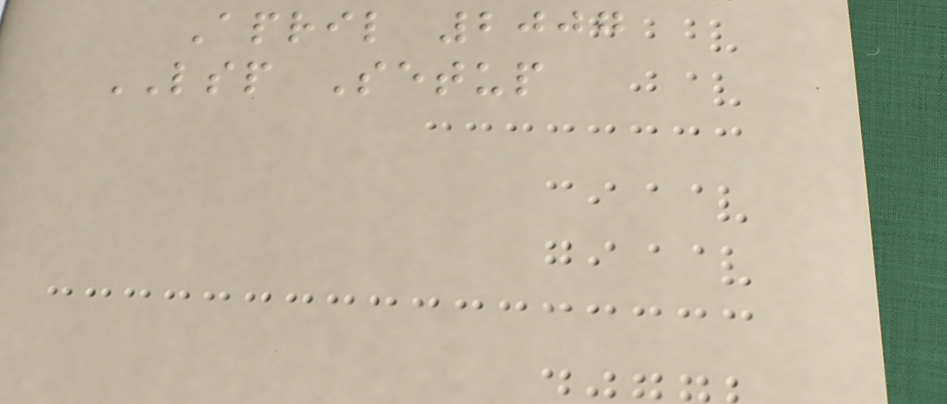April 2007
LSP Setup
